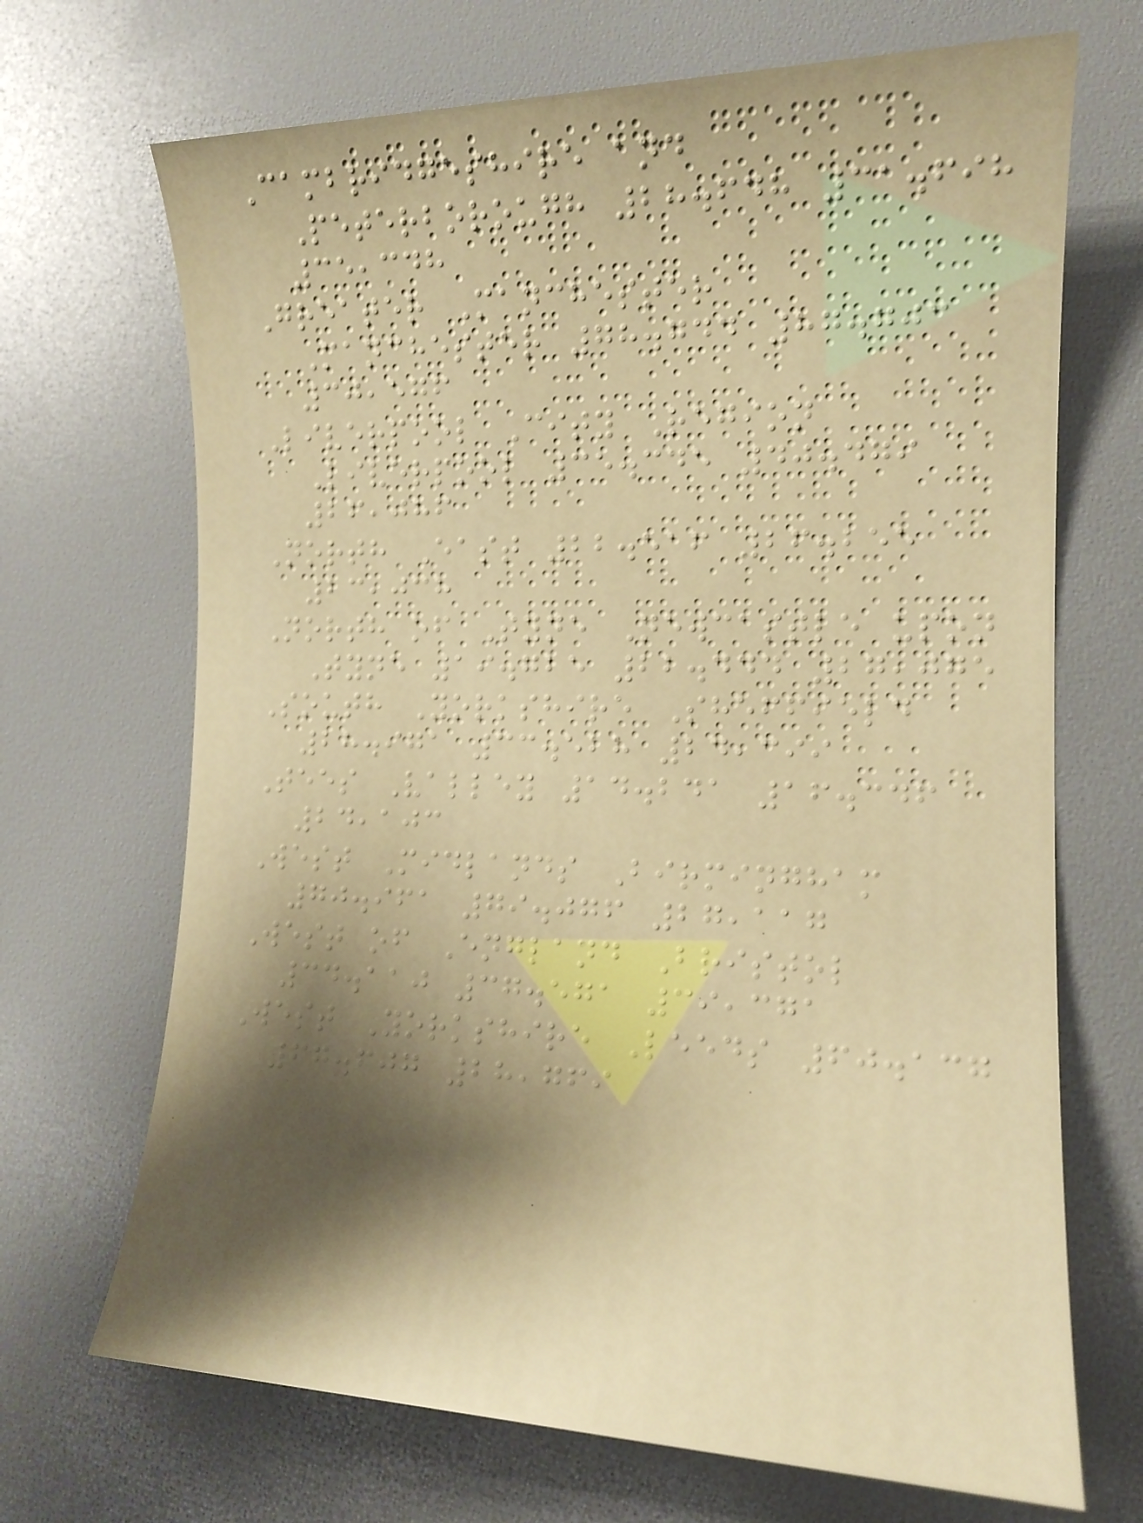Cambridgeshire and
Peterborough 28.648 31.698
35,348
Greater Manchester
Manchester 78.744 87.703
30,576
Liverpool City Region
Liverpool 35.345 40.479
26,086
North East 22.516 26.255
23,038
North of Tyne Newcastle upon
Tyne 19.725 22.444 27,075
South Yorkshire Sheffield
28.971 33.528 24,399
Tees Valley 14.241 16.346
24,103
West Midlands Birmingham
70.961 79.076 27,117
West of England Bristol
34.110 37.571 39,371
West Yorkshire Leeds 60.137
67.607 28,769
